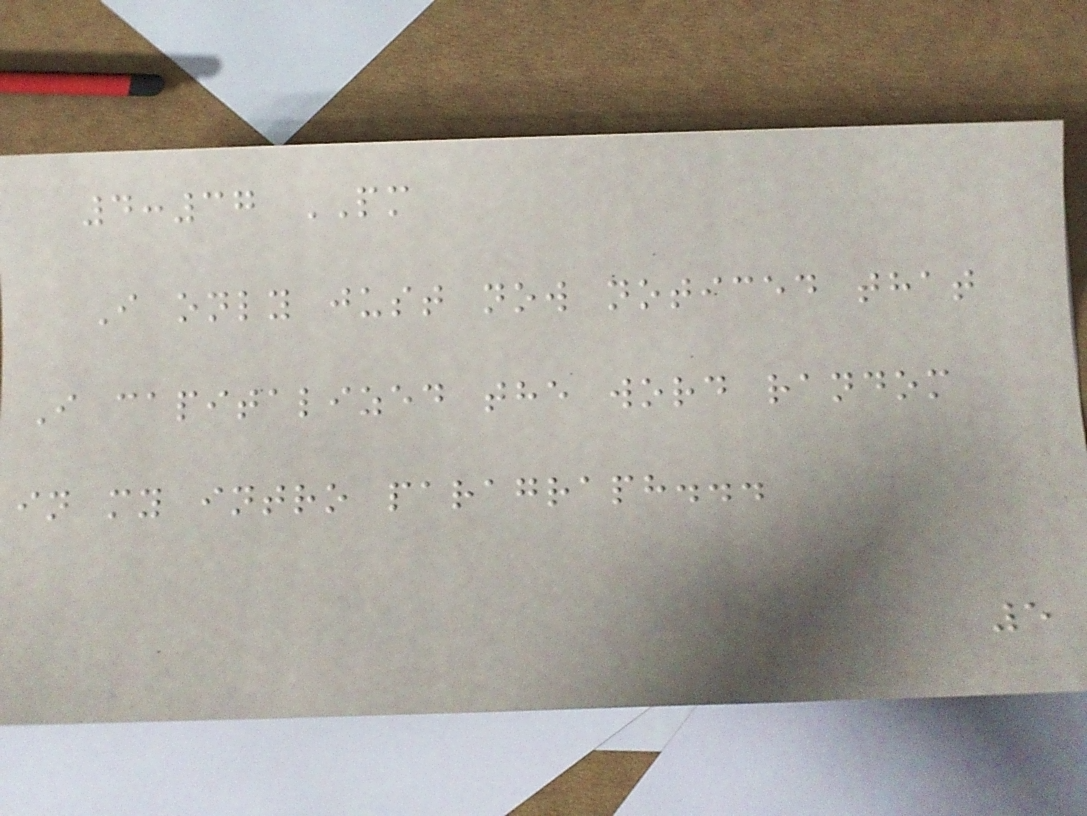4:37 PM
I only just now noticed that
I capitalized the word random
in my intro paragraph...
5
